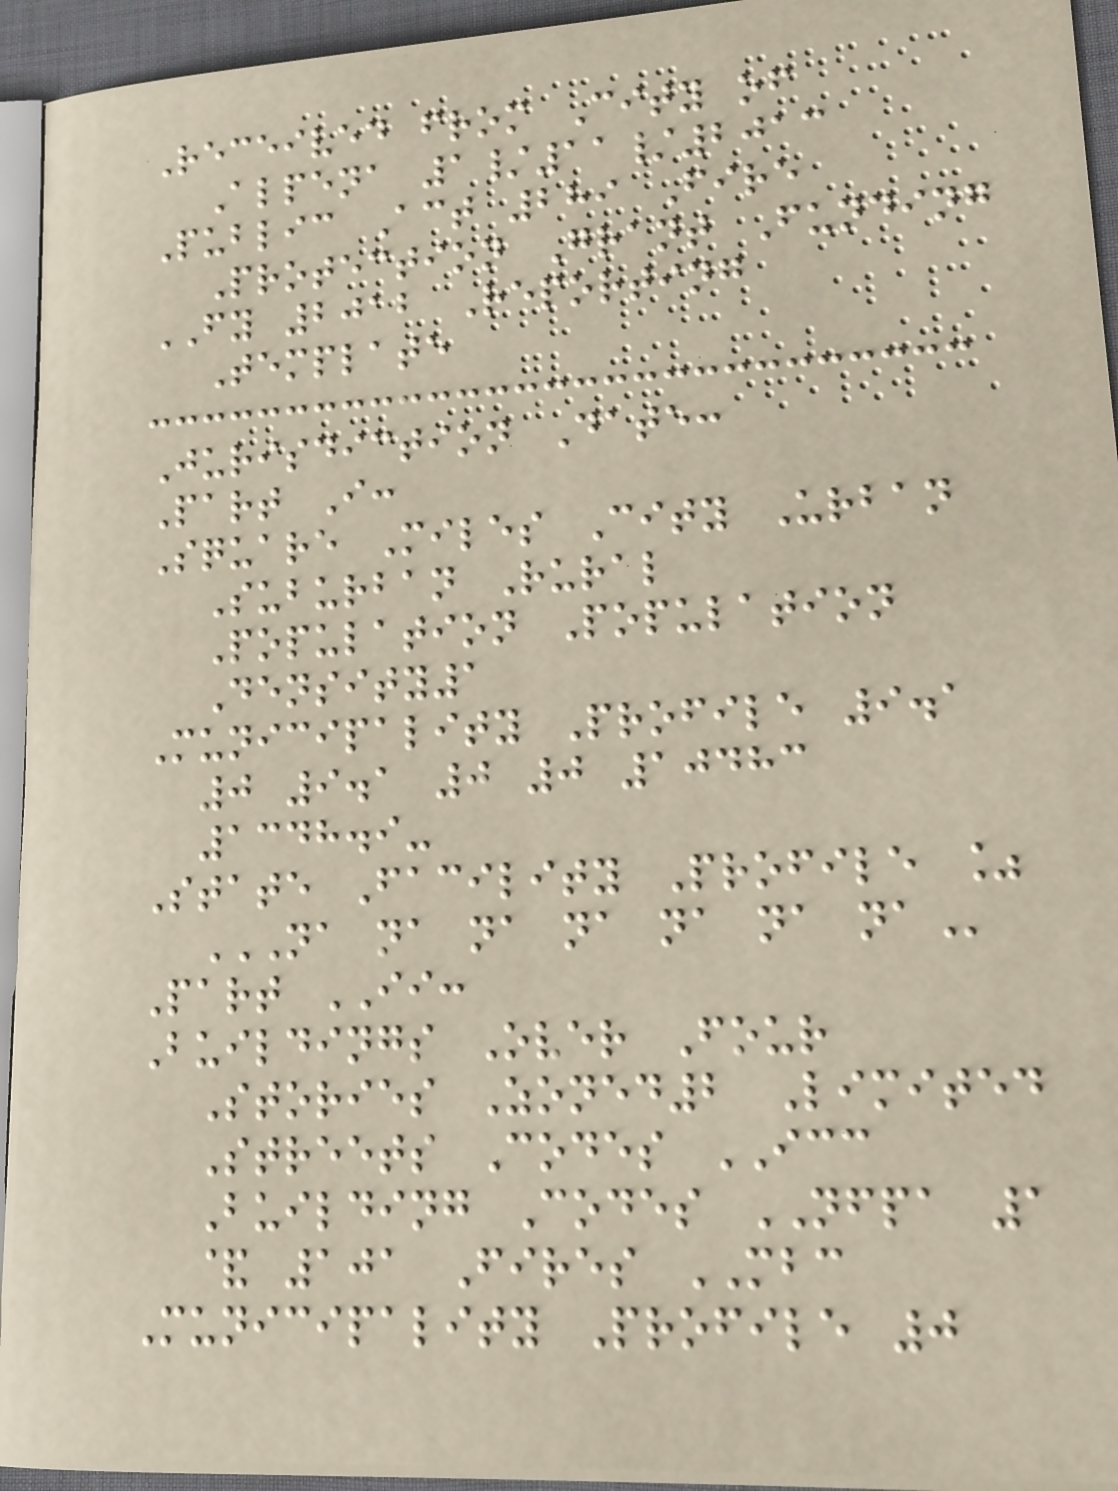Received from City of
Alpena 1/11/2013
Public Act 289 Fire
Protection Grant Funding
FY 2012 Reporting
Template
Jurisdiction Date:
Part I:
Square Miles City Urban
Suburban Rural
Population Population
Density1
Municipality Profile 9.1
0 9.1 0 0 10483
1348.9-
State Facility Profile %
NA NA NA NA NA NA NA
Part II:
Buildings Over Four
Stories Zoned2 Limited
Streets Codes ICC
Building Codes NFPA 1
& 101 Fires MBC
Municipality Profile 0
